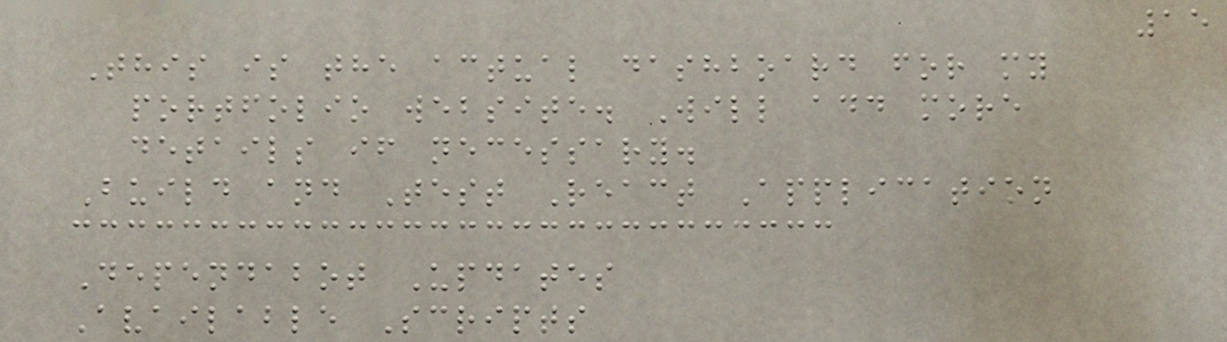15
This is the actual dashboard for my
portfolio website. Will add more
details if necessary.
Build and Test React Application
Dependabot Updates
Available Scripts
